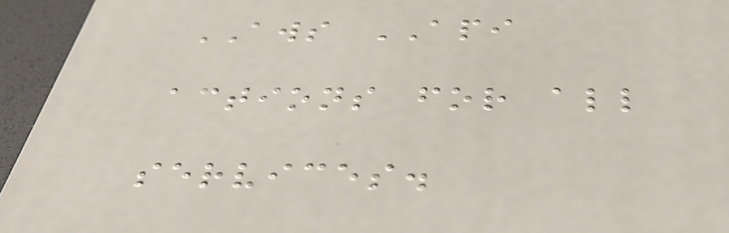AWS API
actions for all
services.
